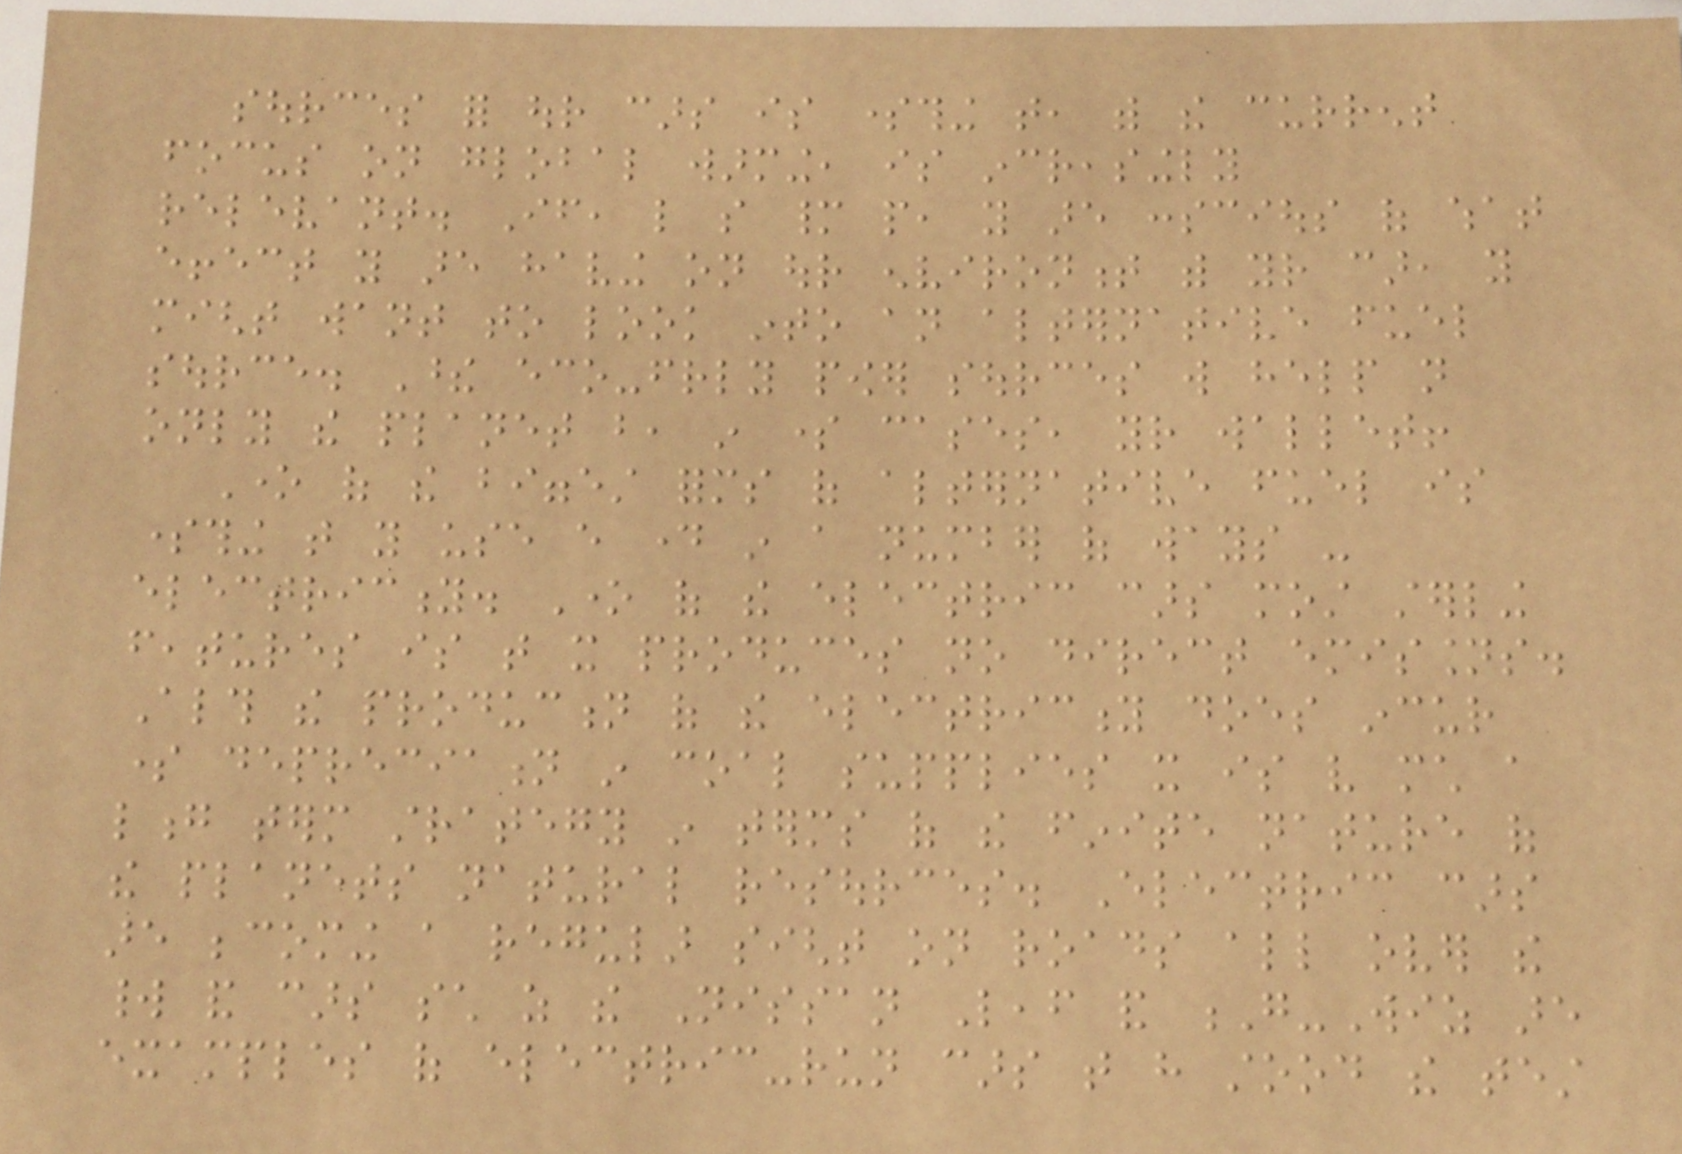sources for our cars is something that, with the current
focus on global warming, is increasingly
relevant. If, like so many people, you are conscious of what
effect you are having on our environment with your car, you
might want to look into an alternative fuel
source. These eco-friendly power sources will help not
only the planet but, in some cases, your wallet!
One of the biggest forms of alternative fuel is
something that you use every day in a number of ways -
electricity. One of the electric cars most sterling
features is that it produces no direct emissions.
Although the production of the electricity does incur
some depreciation in coal supplies it is very much a
long term strategy in terms of the finite nature of
the planets natural resources. Electric cars
are becoming a regular sight on roads all over the
world and cars such as the Nissan Leaf and G-Wiz are
examples of electric-run cars that have stood the test
